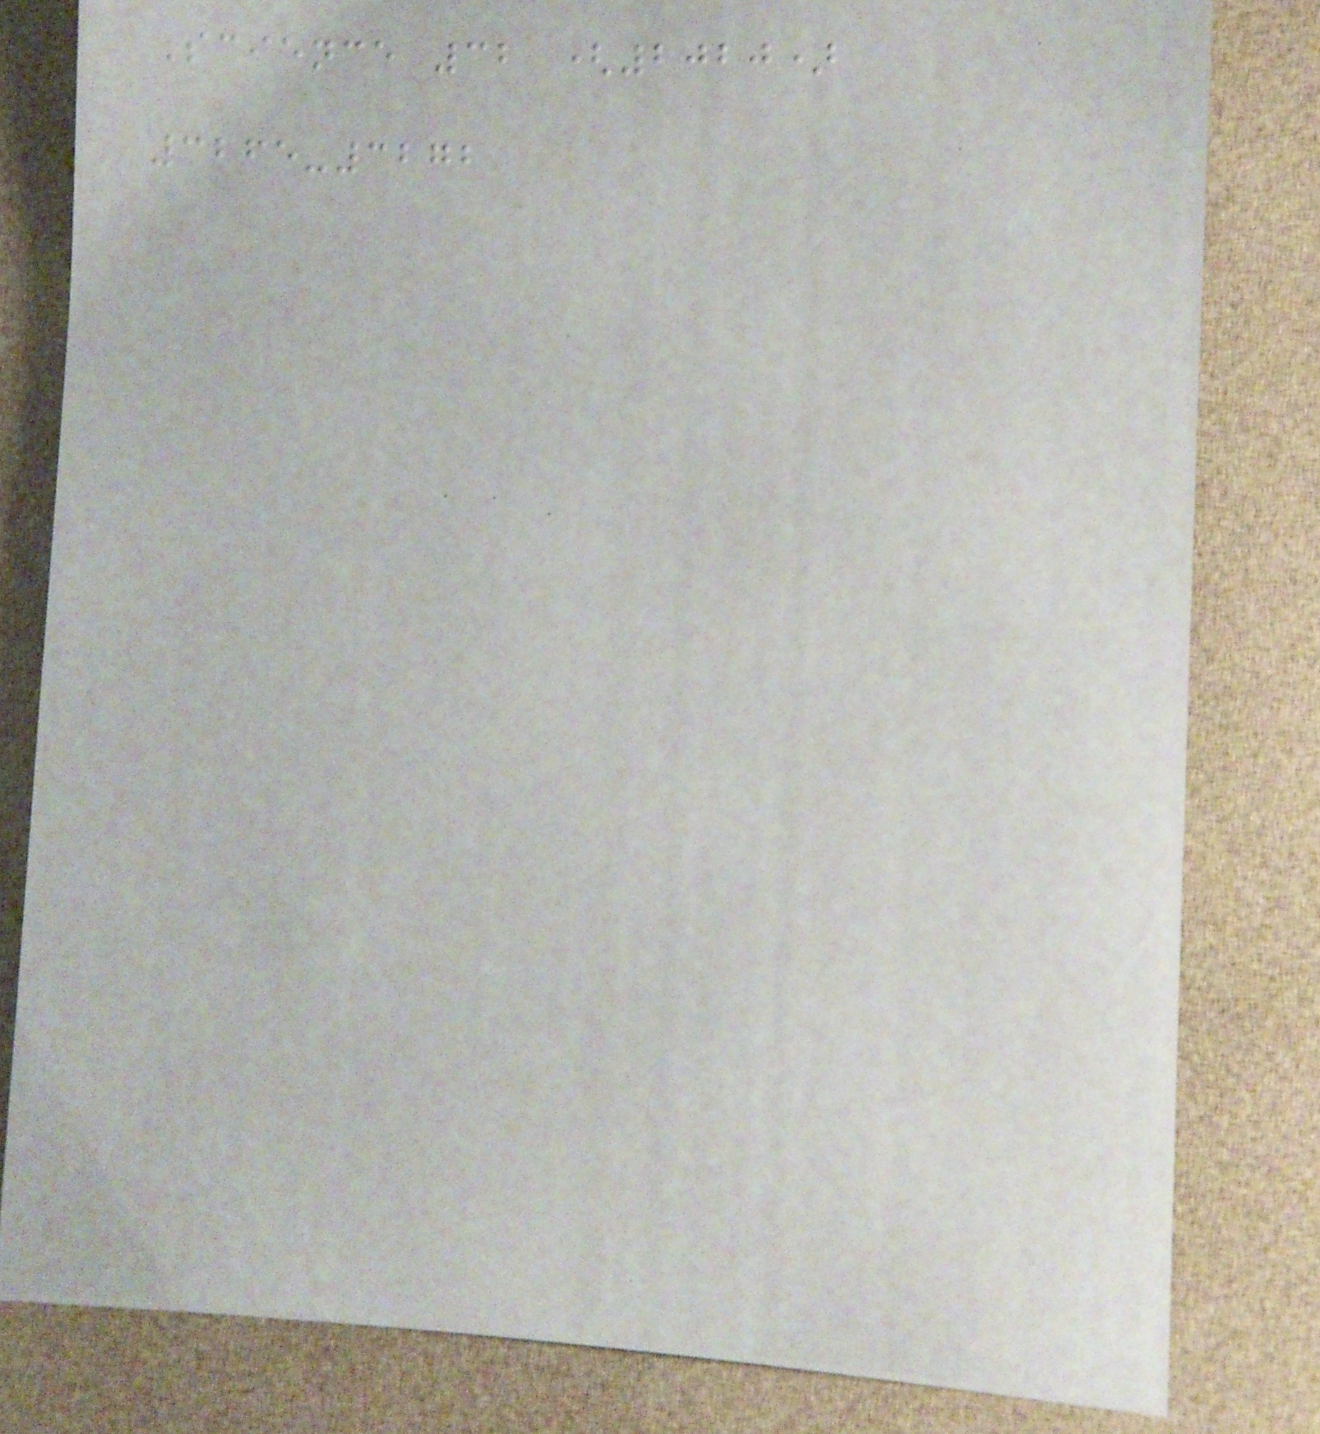Science 32 (2020)
3265-3272
